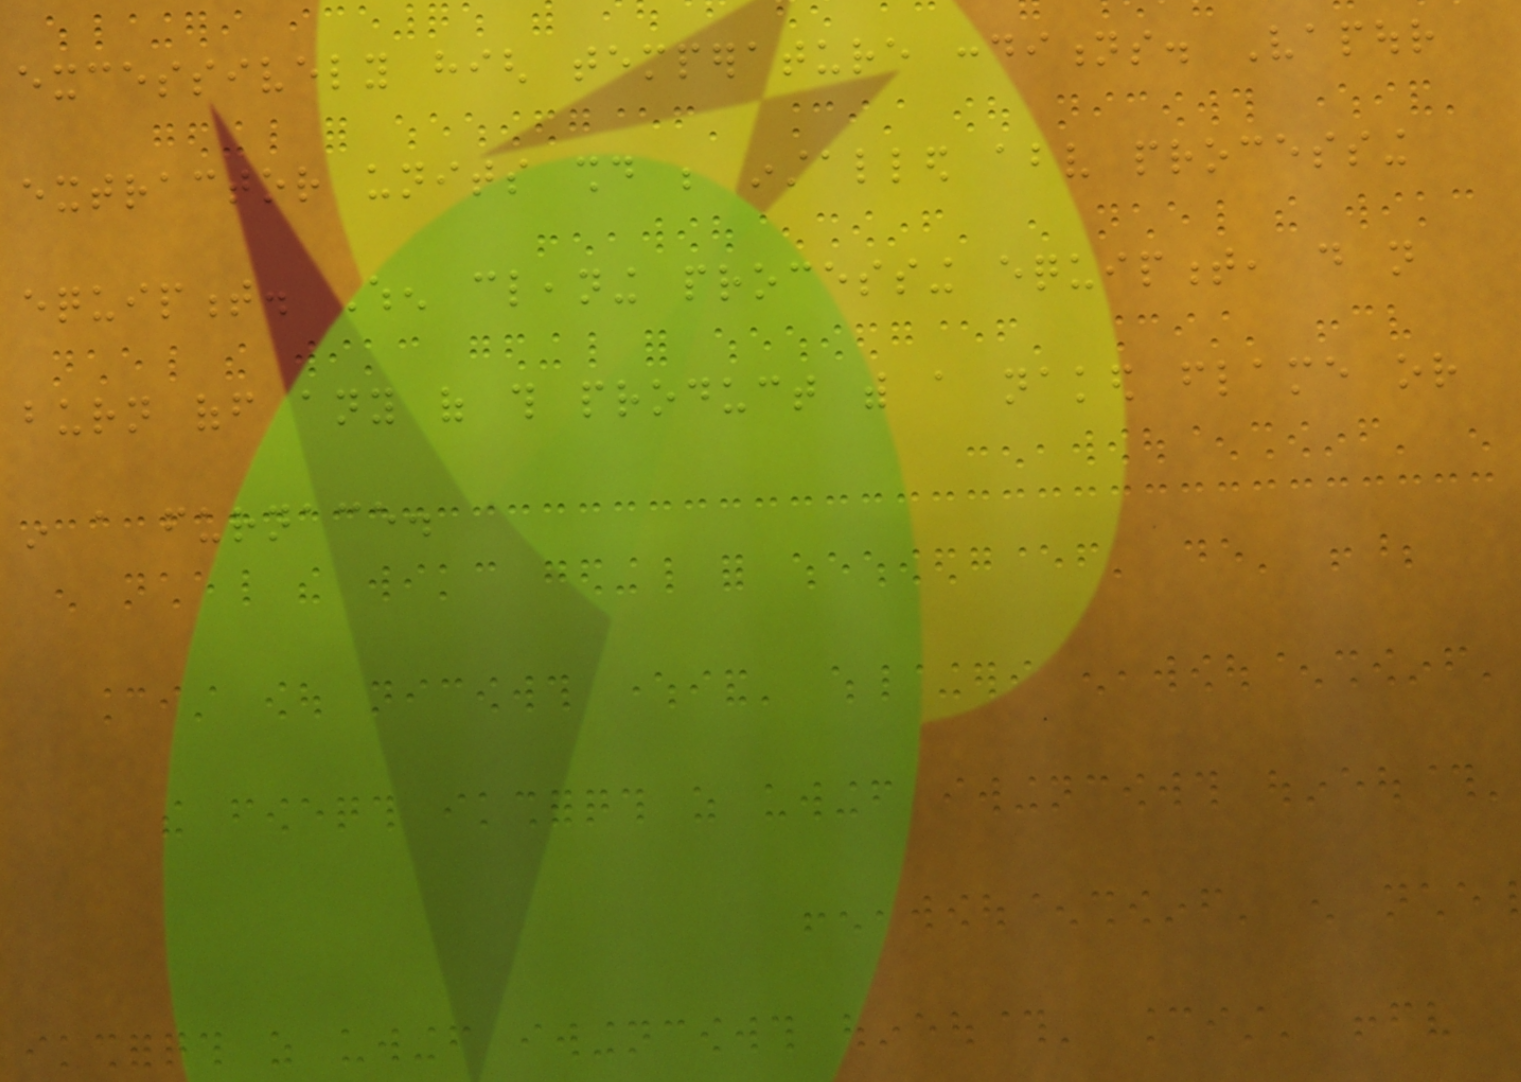excessively high temperature conditions. Vapour
extractor units should be installed above processing
equipment. When cleaning processing equipment, do not
burn off any of this product with a naked flame or
in a furnace.
